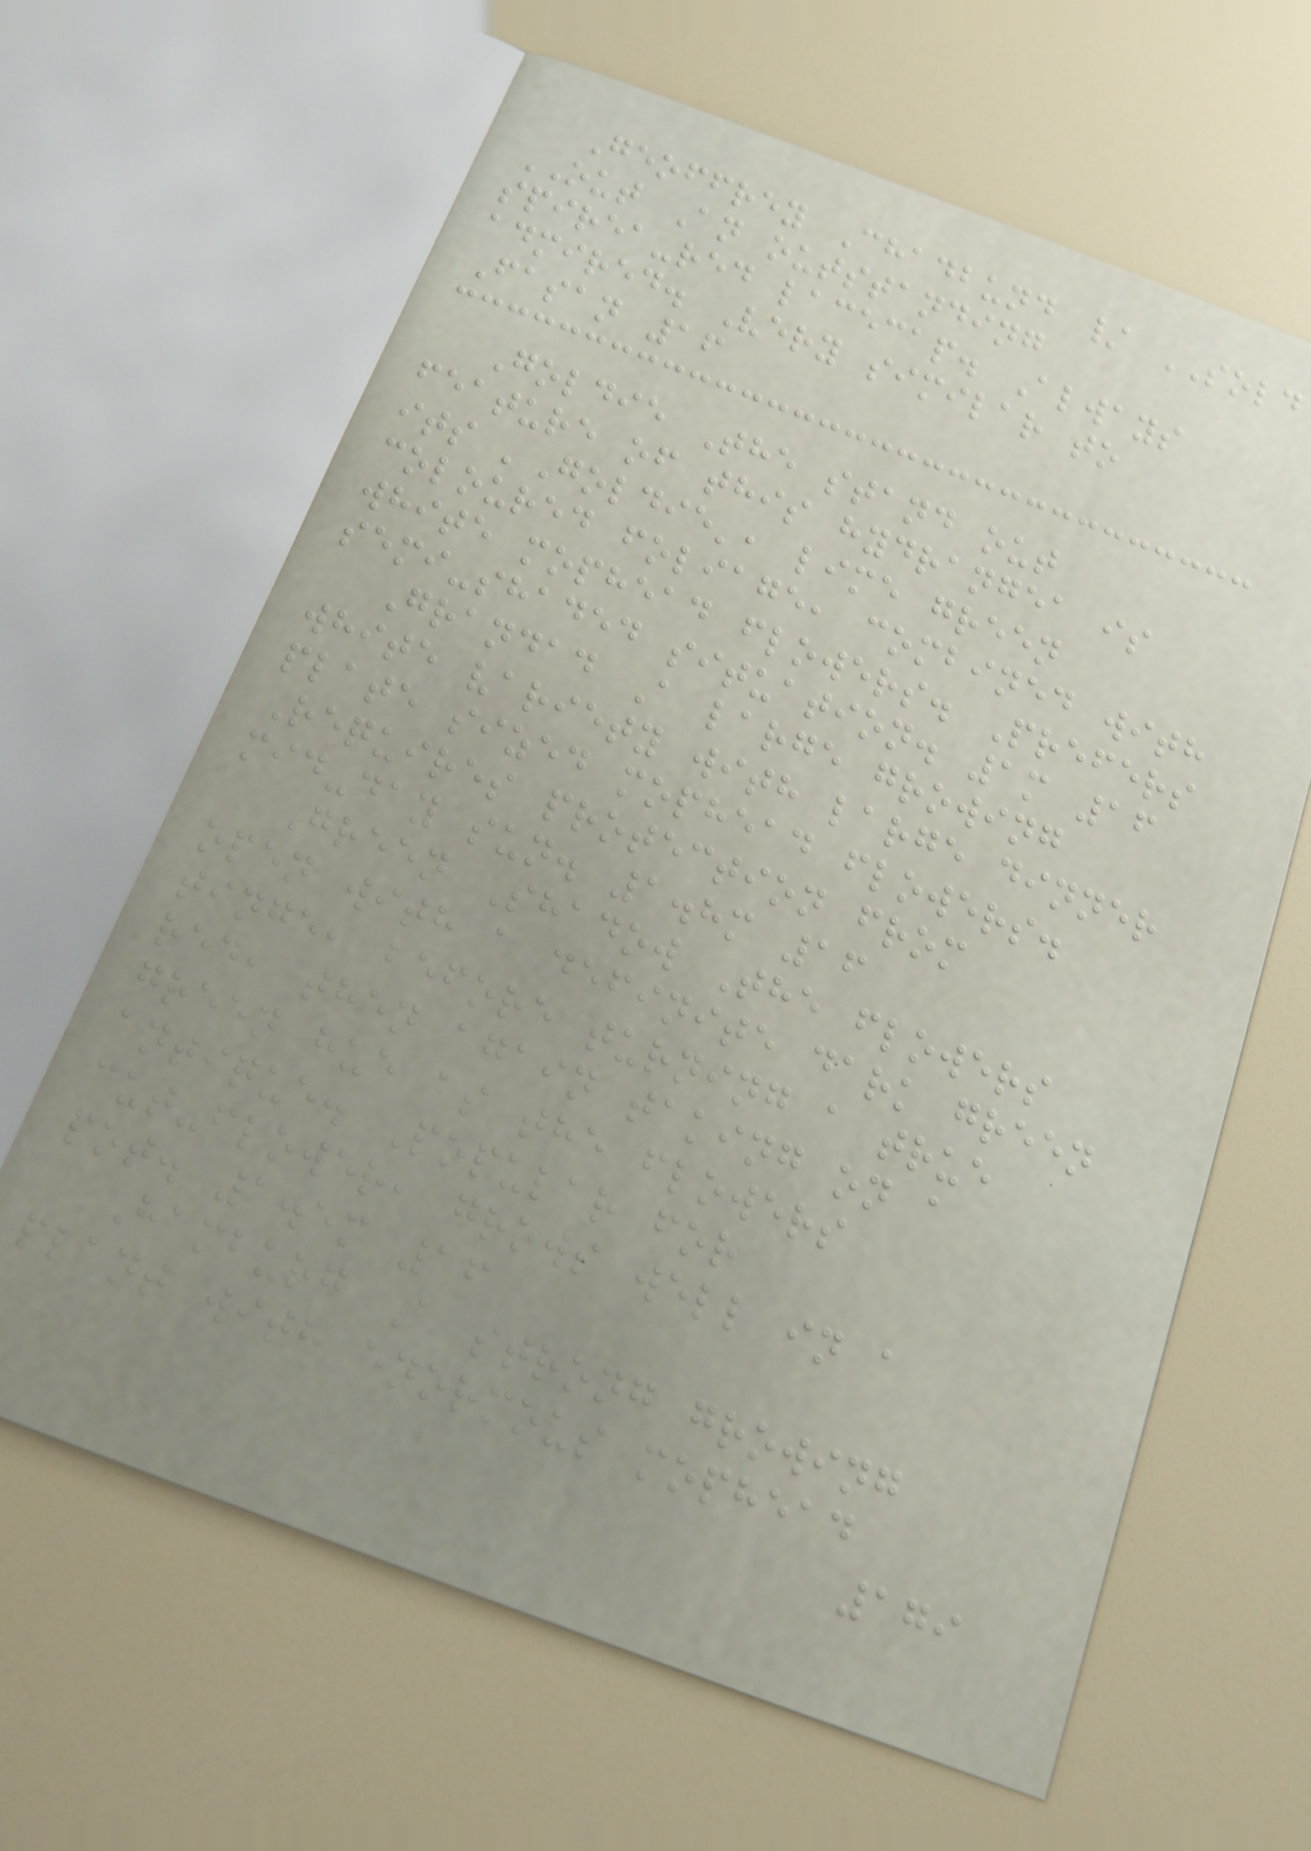Geoffrey Chadbund / SOLD
OUT An outstanding
spirea-red lacecap. Always
admired. Very similar to
Fasan 16
Goldie The stand out
feature of this hydrangea is
its 'Goldie', lime green
coloured foliage, combined with
white mophead flowers. Prefers
semi-shaded situation. 1m 16
Grandad A large growing
white variety with large dinner
plate sized mophead flowers.
Requires protection from
mid-day sun. 1.8m 16
Green Shadow The flowers
open with a definite dark green
tinge, before turning a true
red, then again taking on a
green hue as the flowers
antique. Popular for
cut-flower, grows well in a
pot. 1.5m 16
Hamburg A strong growing
plant with enormous mophead
179
